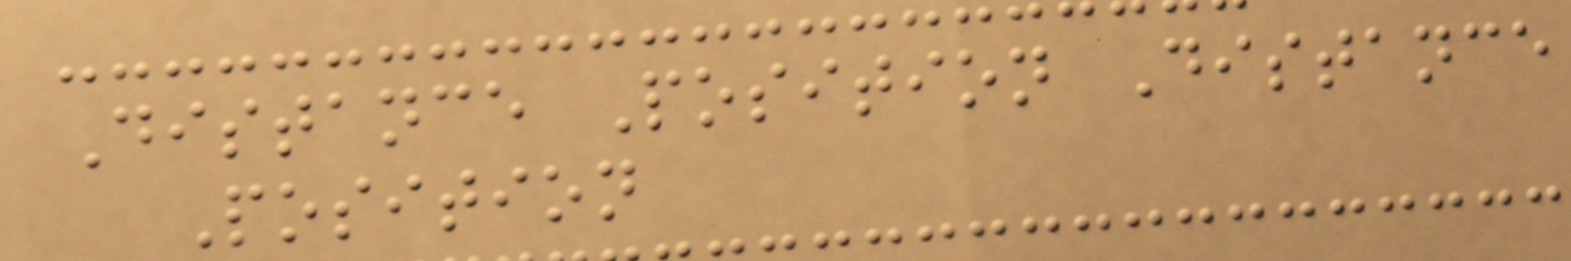Distance Position Distance
Position
